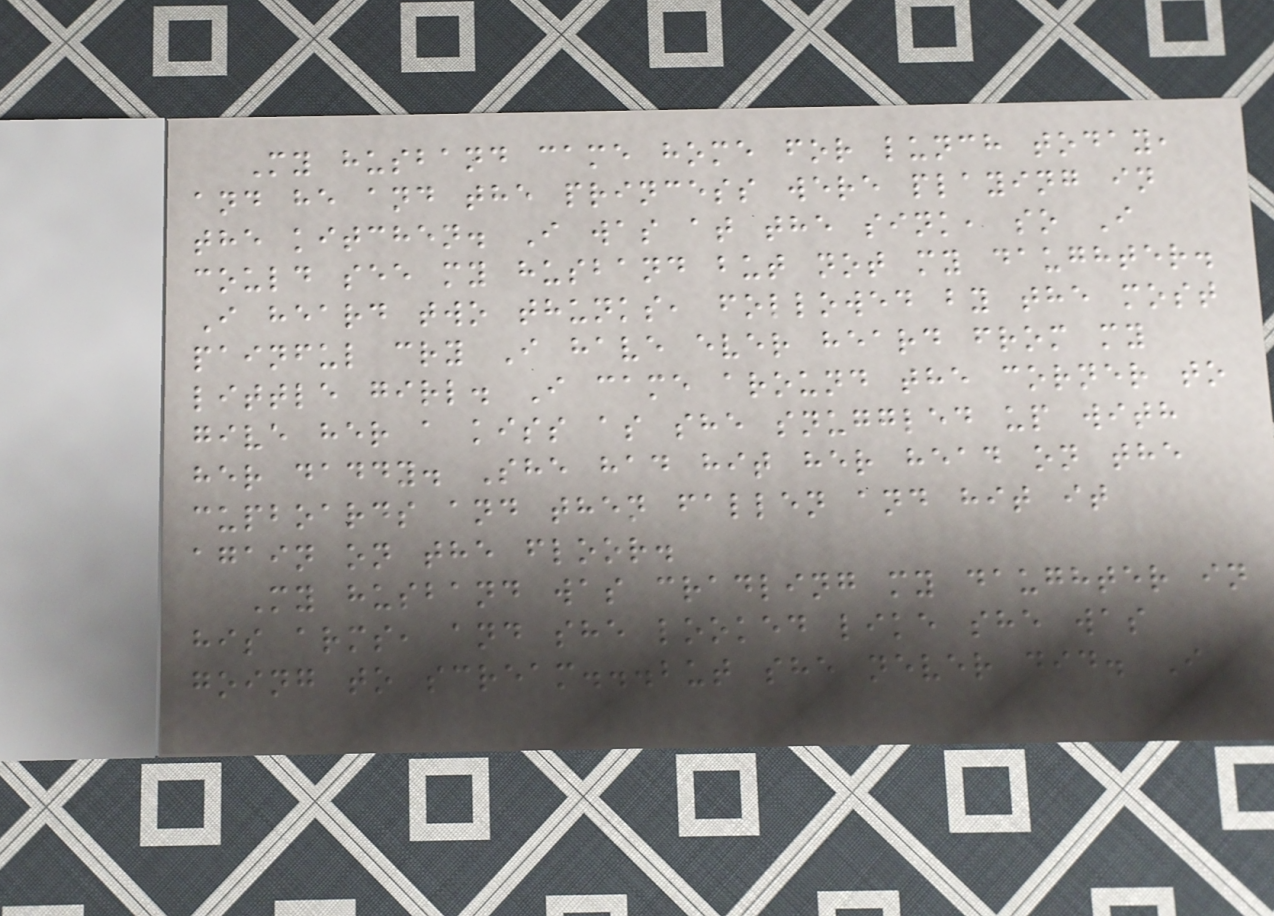My husband came home for lunch today,
and he and the princess were playing in
the kitchen. I was at the sink, so I
could see my husband but not my daughter.
I heard two thunks, followed by the most
painful cry I have ever heard from my
little girl. I came around the corner to
give her a kiss as she snuggled up with
her daddy. She had hit her head on the
cupboards and then fallen and hit it
again on the floor.
My husband was cradling my daughter in
his arms, and she looked like she was
going to scream...but she never did. I
